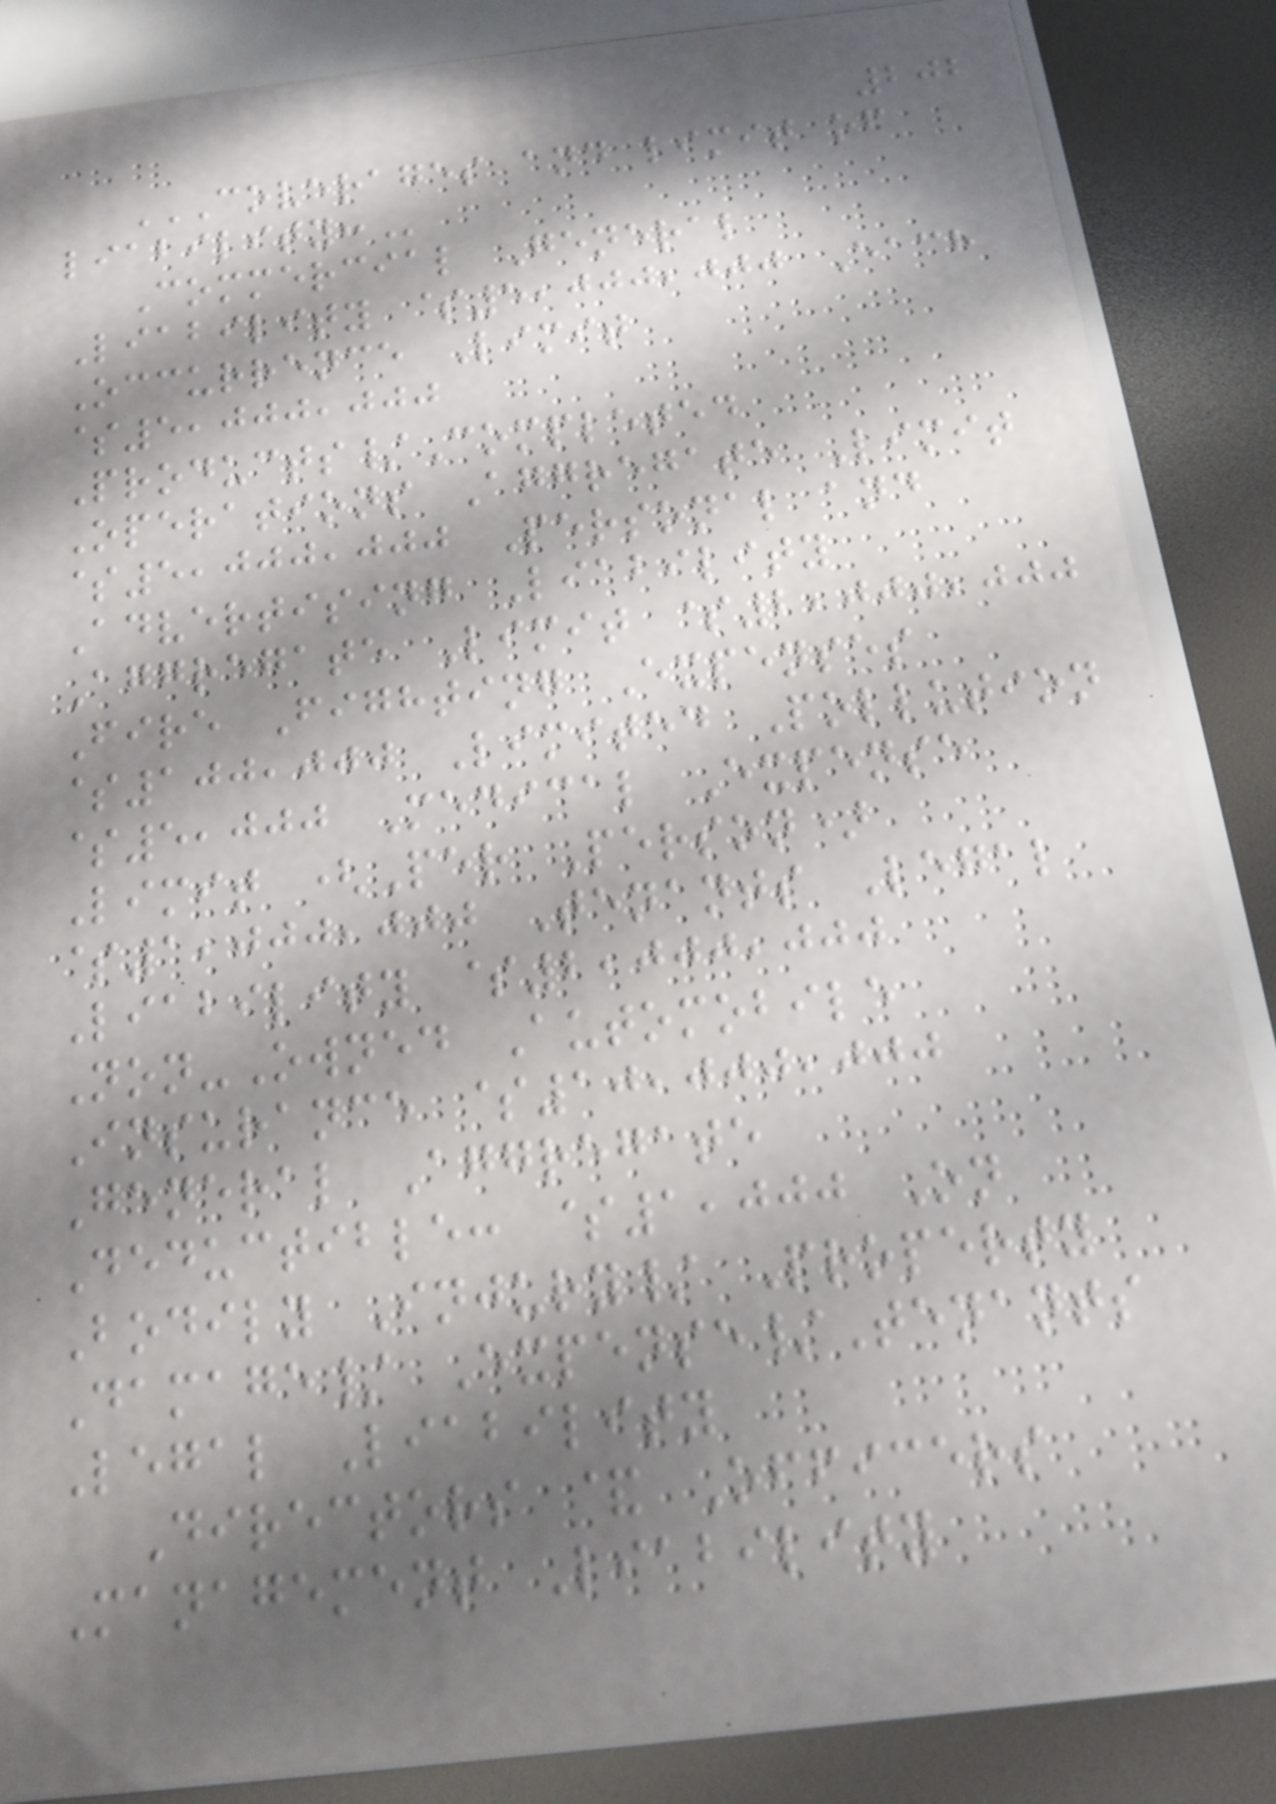202
COVERAGES AND LIMIT OF
LIABILITY:
Commercial General
Liability $5,000,000 Each
Occurrence Limit
$5,000,000
Products/Completed
Operations Aggregate Limit
$5,000,000 Personal and
Advertising Liability
Aggregate Limit $2,000,000
Fire Fighting Expenses
$100,000 Limited Pollution
$5,000 Medical Expense
Limit (Per Person)
$1,000,000 Tenants Legal
Liability $2,000,000
Non-Owned Automobile
Insurance $10,000,000
General Aggregate
Deductible: $1,000 On
Bodily Injury/ Property
Damage/ Expense/Tenants
Legal Liability
Directors & Officers
Management Liability
